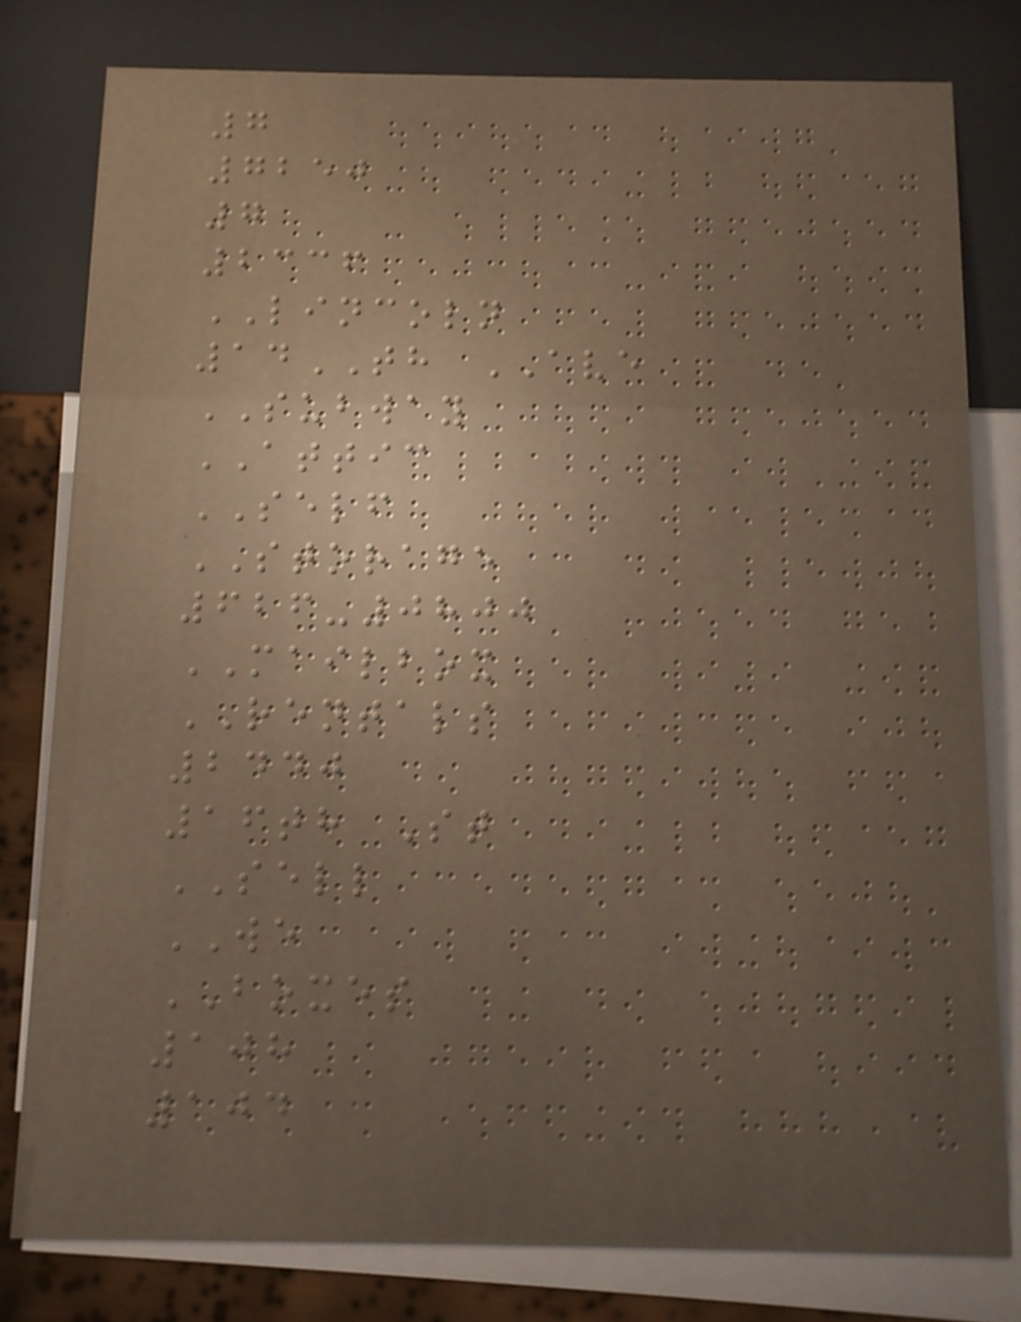7
7250
7
2336
LINCOLN
14TH AVE
SUBWAY
ATTIC
SELF
STORAGE
626-0800
MAILBOX
RENTALS
2440
16th St
SELL
WE
BOXES
108
104
